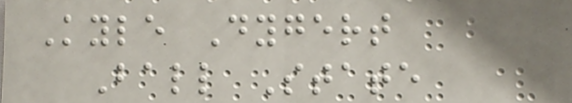Kyle Dygert
Ball State
